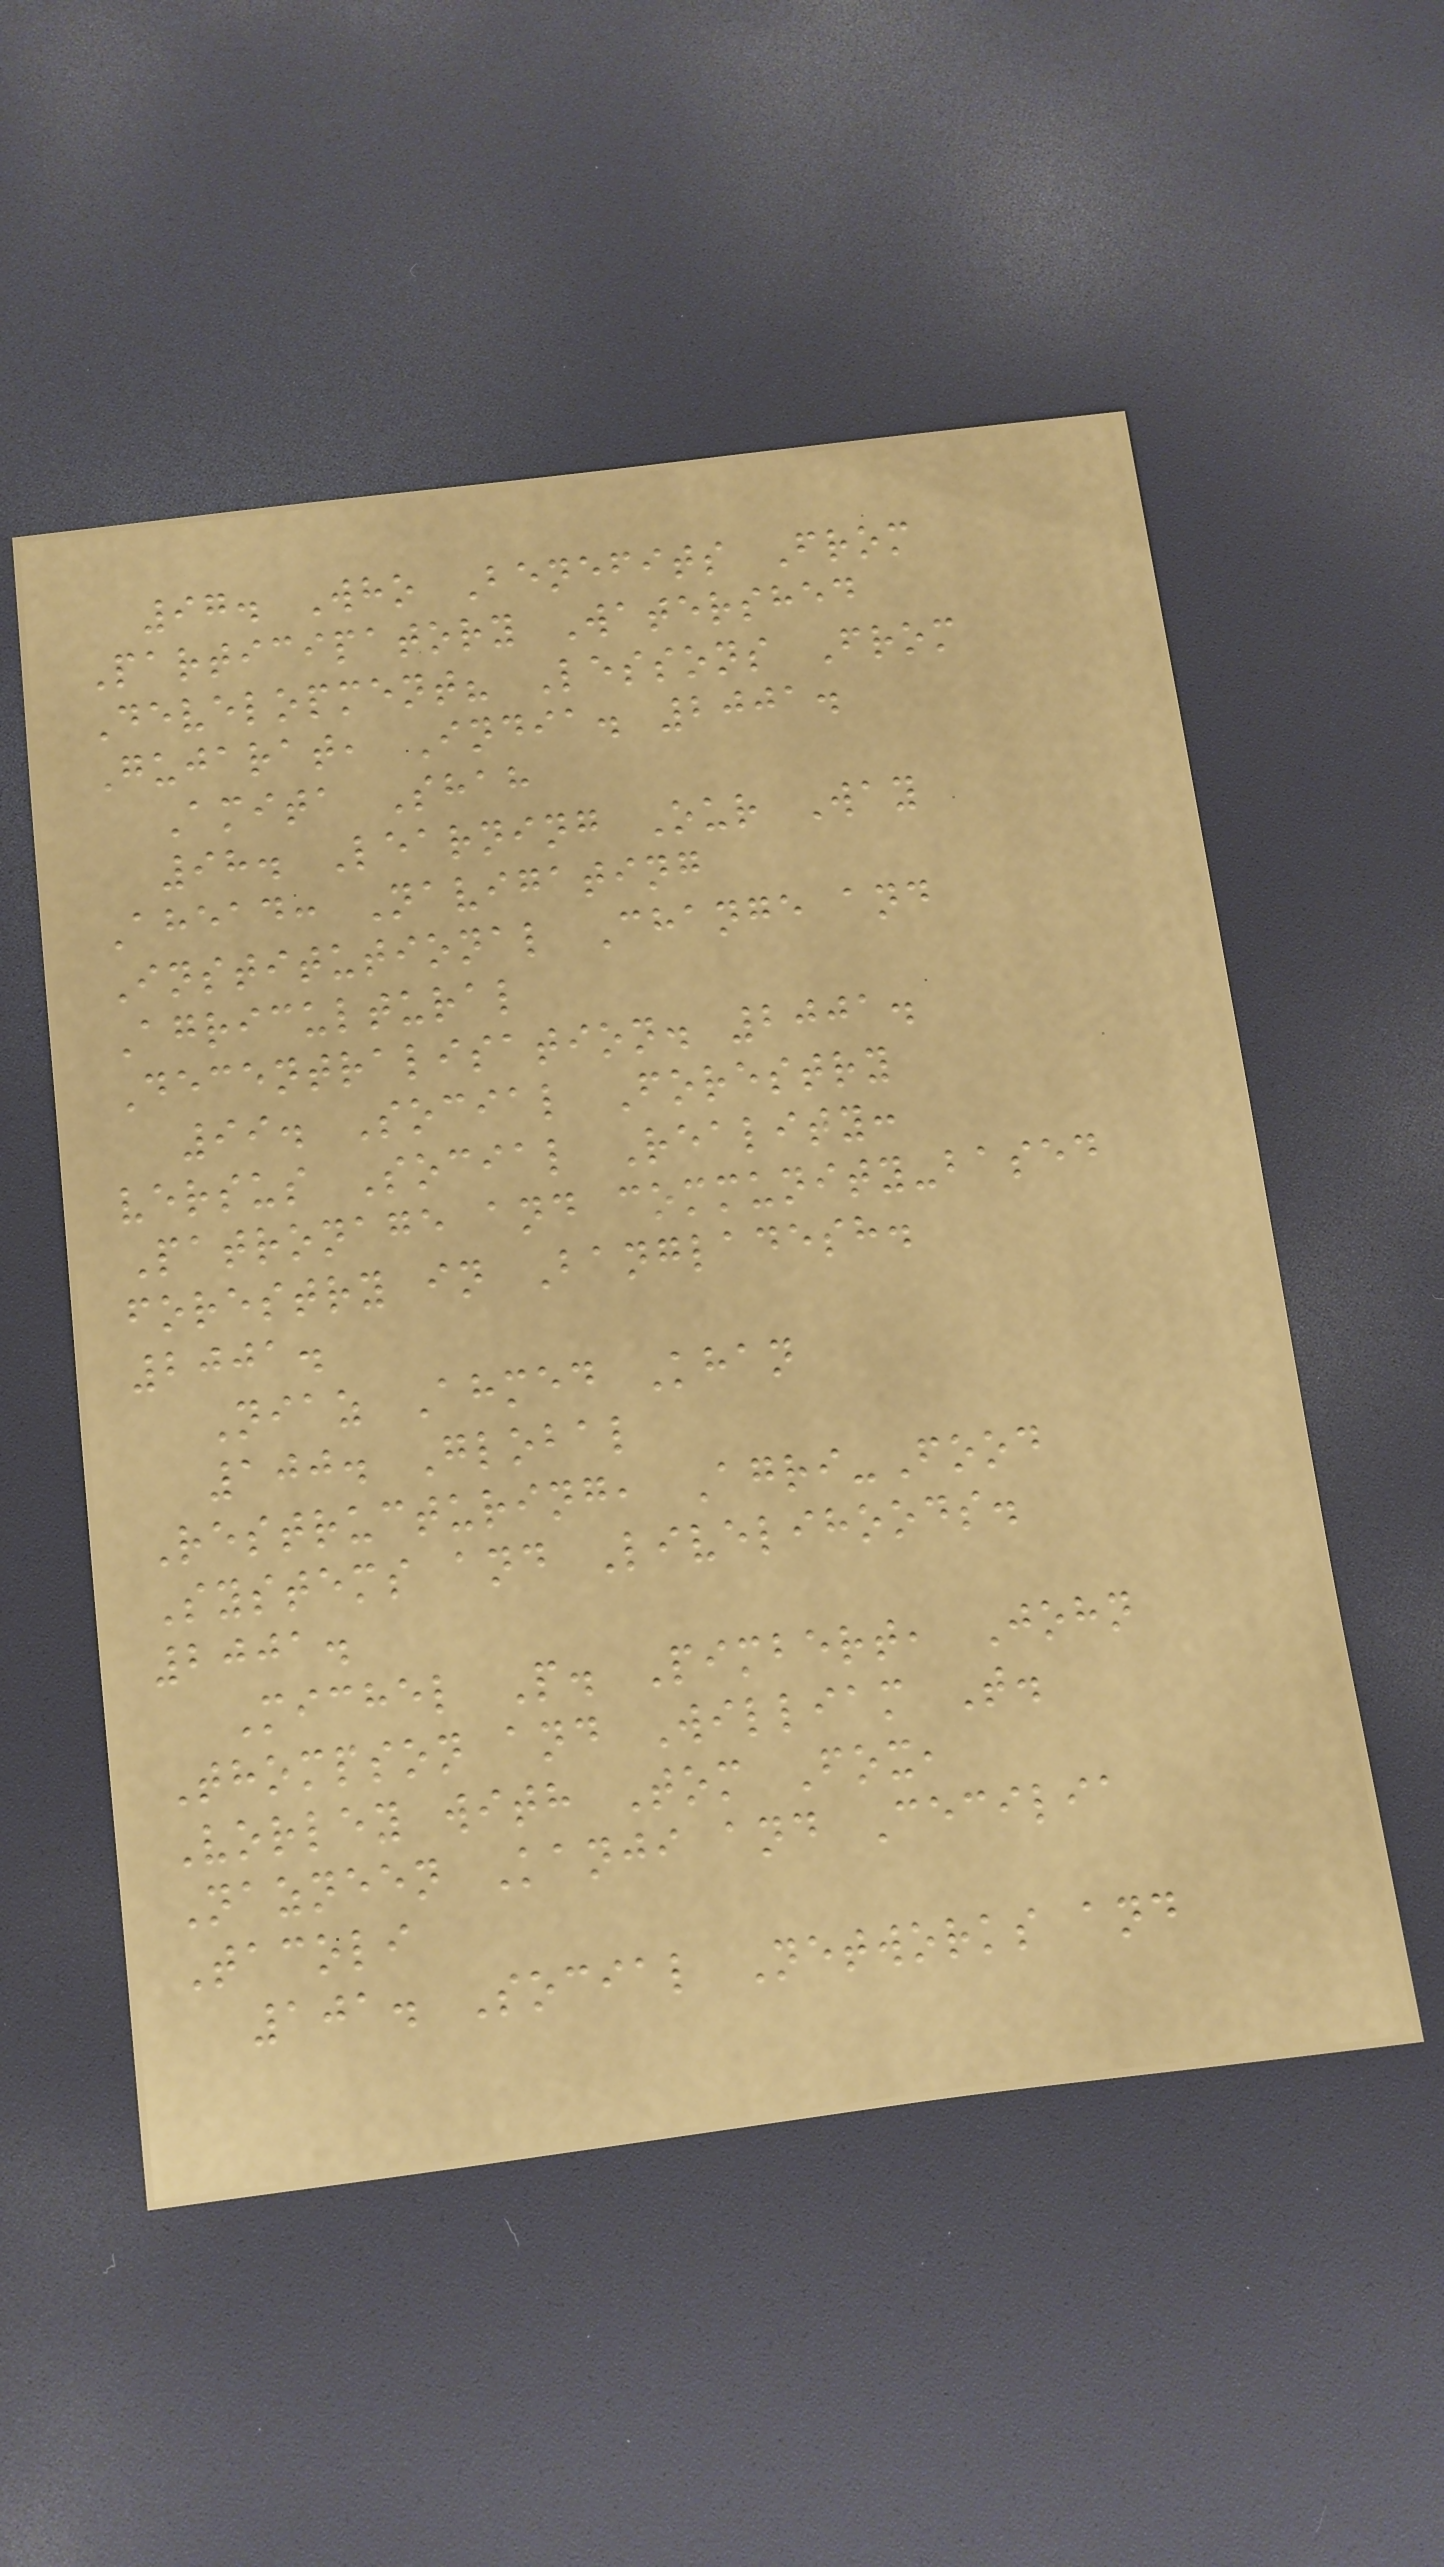97. Who Benefits From
Participatory Watershed
Development? Lessons From
Gujarat, India. 2001.
Amita Shah
98. Learning Our Way
Ahead: Navigating
Institutional Change and
Agricultural
Decentralisation. 2001.
99. Social Forestry
versus Social Reality:
Patronage and community-based
forestry in Bangladesh.
2001.
Niaz Ahmed Khan
100. Global
Restructuring, Agri-Food
Systems and Livelihoods.
2001.
Michel P. Pimbert, John
Thompson and William T.
Vorley with Tom Fox,
Nazneen Kanji and Cecilia
Tacoli
101. Social Networks and
